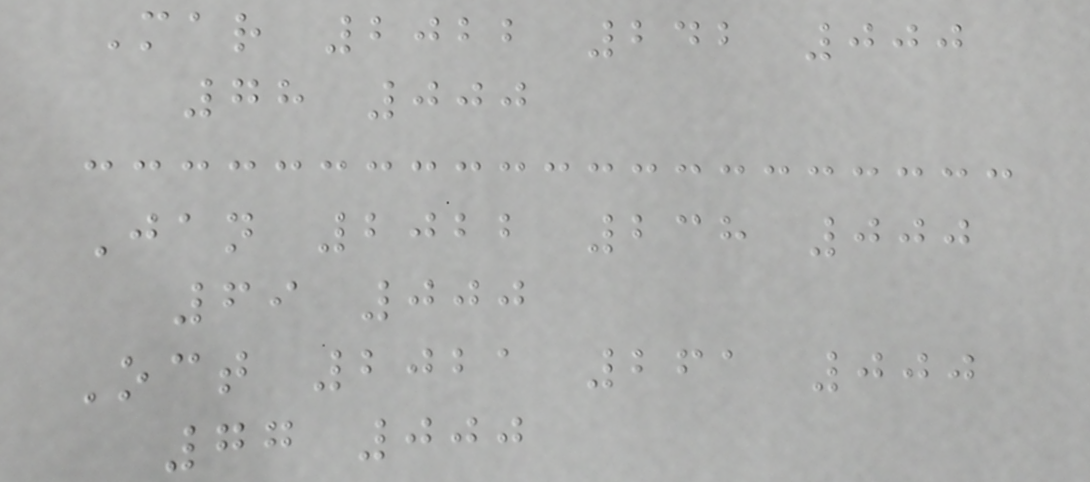Mar 2022 242 000
78 000
Jan 2022 238 000
69 000
Oct 2021 261 000
77 000
